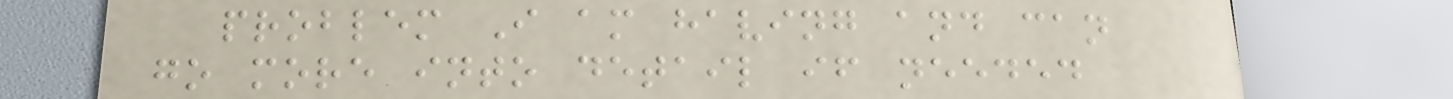problem I am having and can
go more into detail if needed
